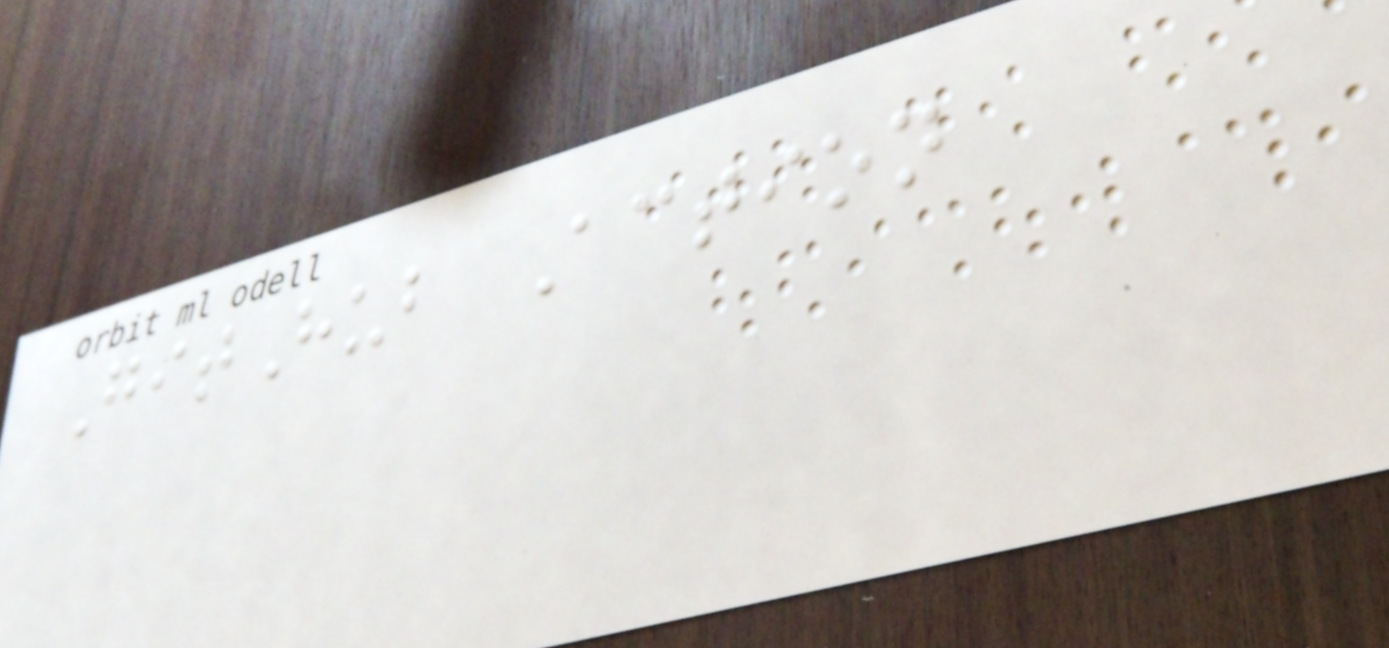GitHub Action
